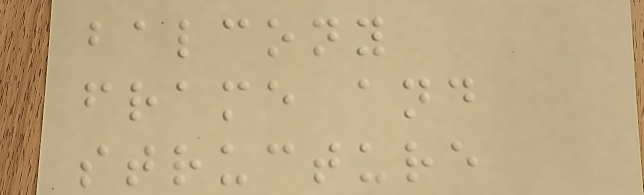balcony
frame and
structure
